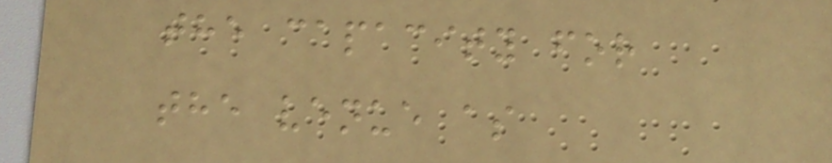the capacity for
the venue as
